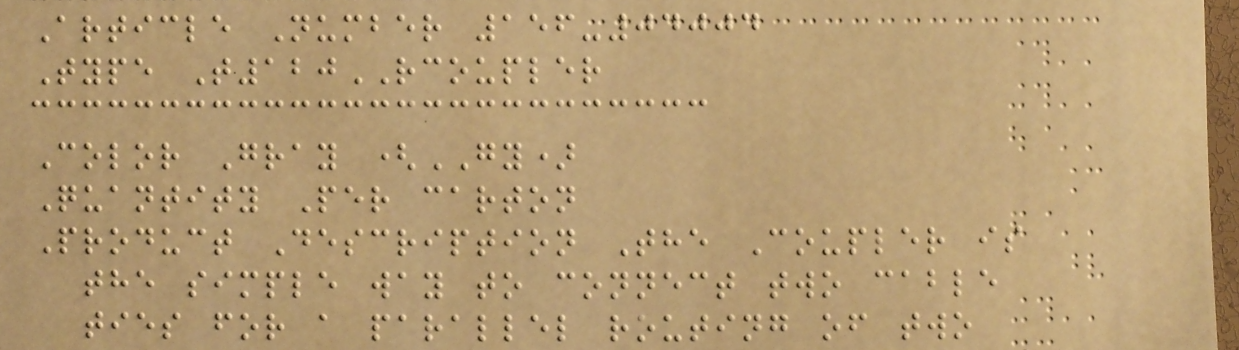Article Number 156-04004
Type T120RCOUPLER
Color Gray (GY)
Quantity Per carton
Product Description The Coupler is
the simple way to connect two cable
ties for a parallel routing of two
